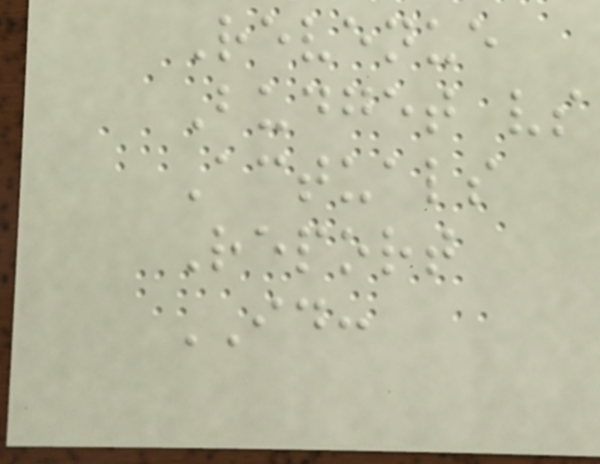Revenue
Budget vs
Actuals
Report
ID:
